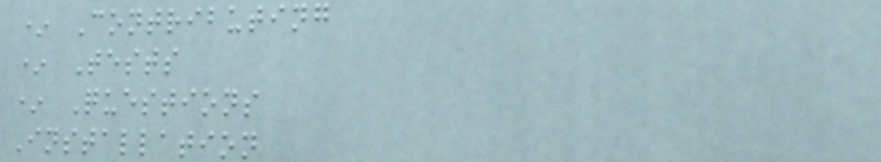* Contributing
* Tests
* Questions
Installation
